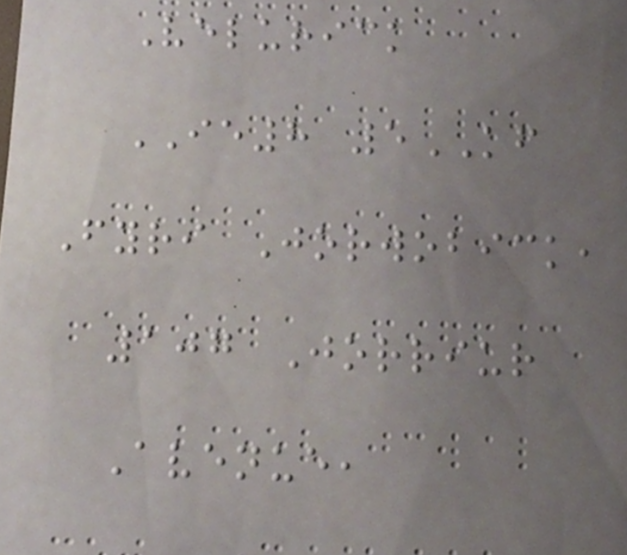Velurick
IE8 5KF
Fyri Jorwobick,
107 Jorriur
Avenue,
